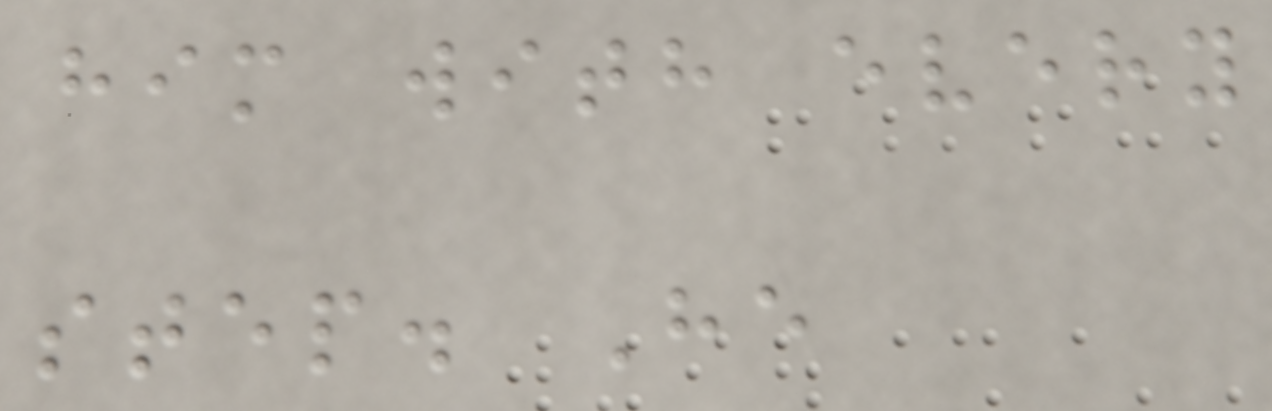him with every
step. He
